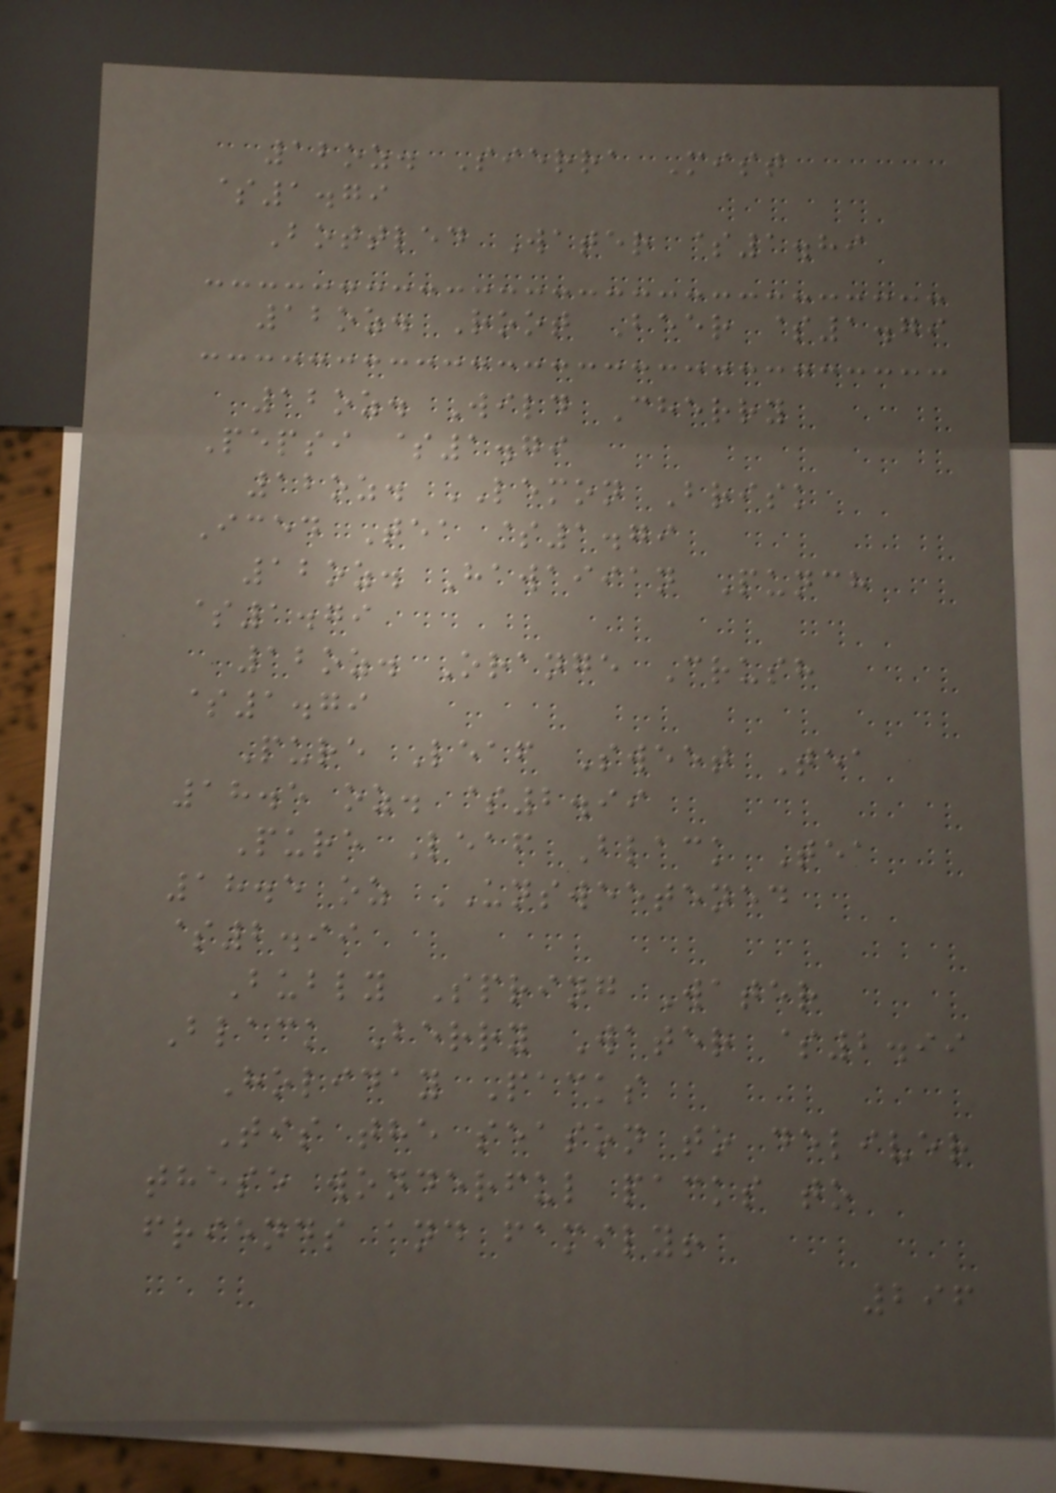12oz. Sierra Mist
$1.79
Bottled Water $1.89
12oz. Root Beer $1.79
12oz. Wild Cherry
Pepsi $1.79
12oz. LEMON Brisk
Iced Tea $1.79
12oz. Hawaiian Punch
$1.79
12oz. Orange Crush
$1.79
Pure Leaf Sweet Tea
18.5 oz. $2.99
Pure Leaf Black Tea
18.5 oz UNSWEETENED
$2.99
Bubly Spring Water
Black Berry Water $2.99
Holiday Packs
Tis the season to deliver
these wonderful packs to
friends and family!
296
